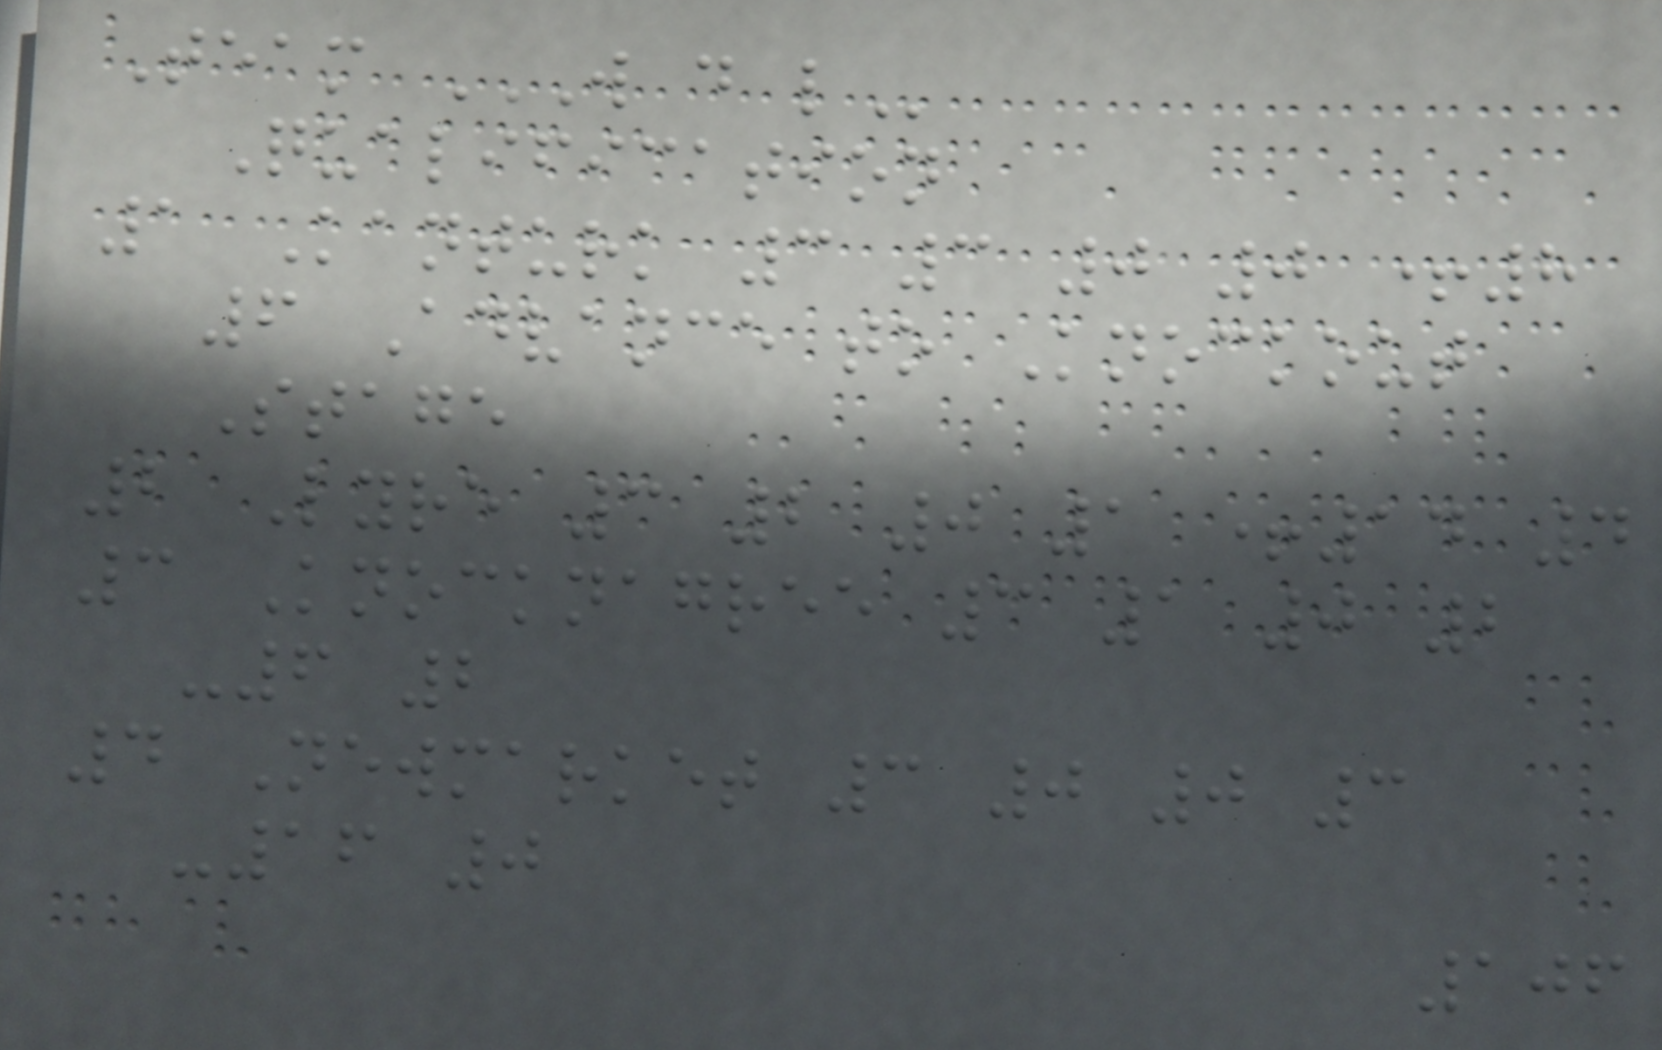Team W D L
Qualification
1 Kanturk 3 3 0 0 +8
6 Advance to Knockout
Stage
2 Lyre 3 2 0 1 +14 4
3 Knocknagree 3 1 0 2
-6 2
4 Newmarket 3 0 0 3
-16 0
106
